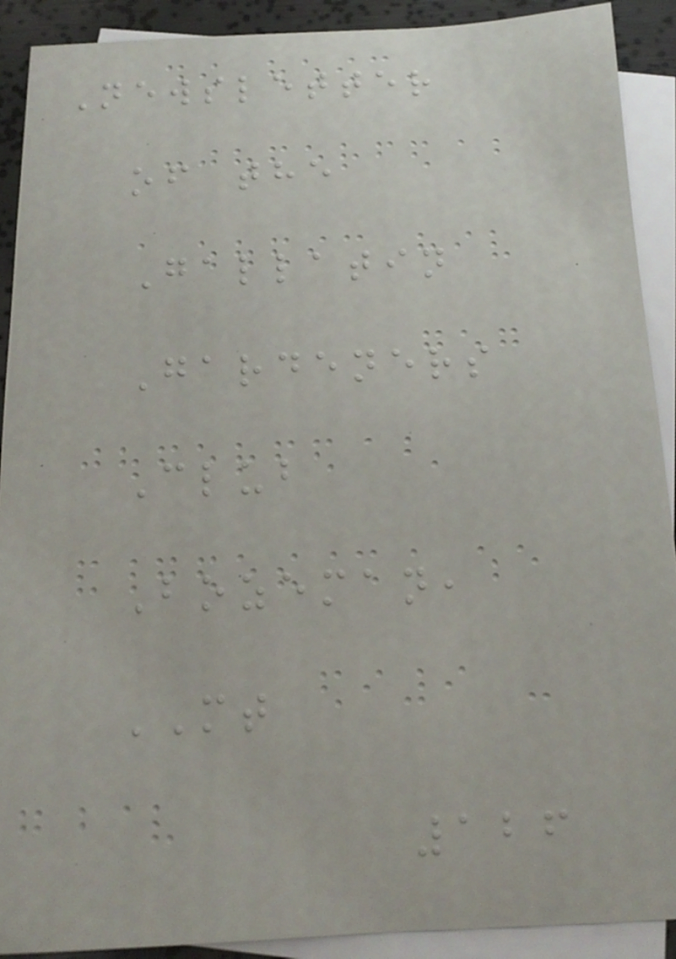Newsletter
of the
Gallatin
Gardeners
Club
Bozeman,
MT
126
